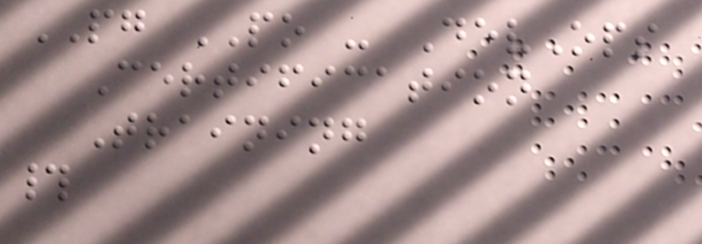PG PO - DevOps
Certification
Training
#
